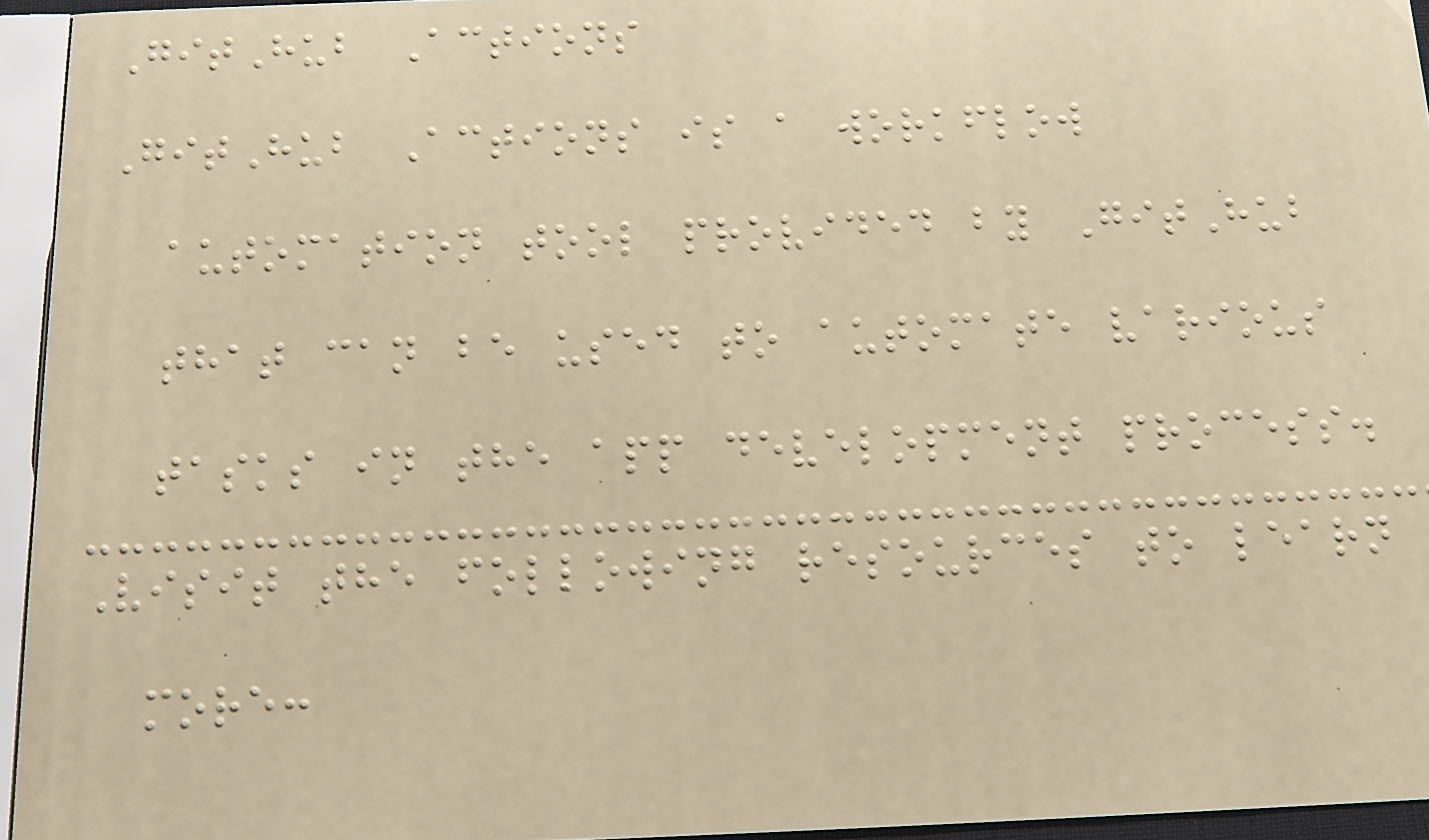GitHub Actions
GitHub Actions is a workflow
automation tool provided by GitHub
that can be used to automate various
tasks in the app development process.
Visit the following resources to learn
more:
